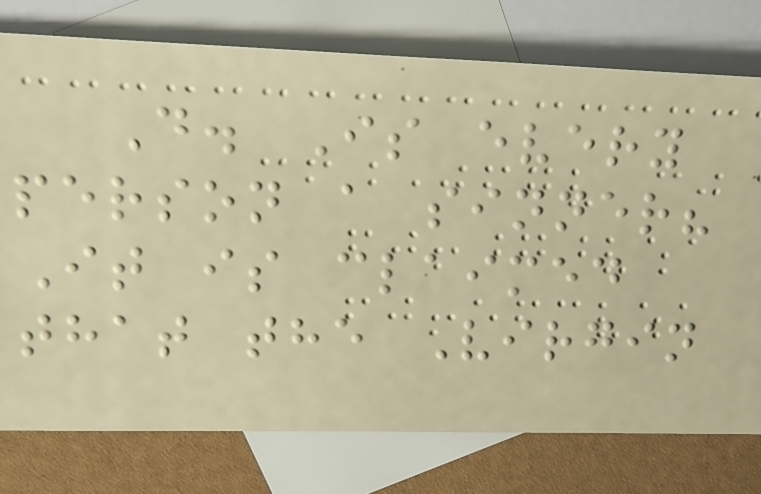D. Is every
person a sinner?
It is claimed
that the Virgin
